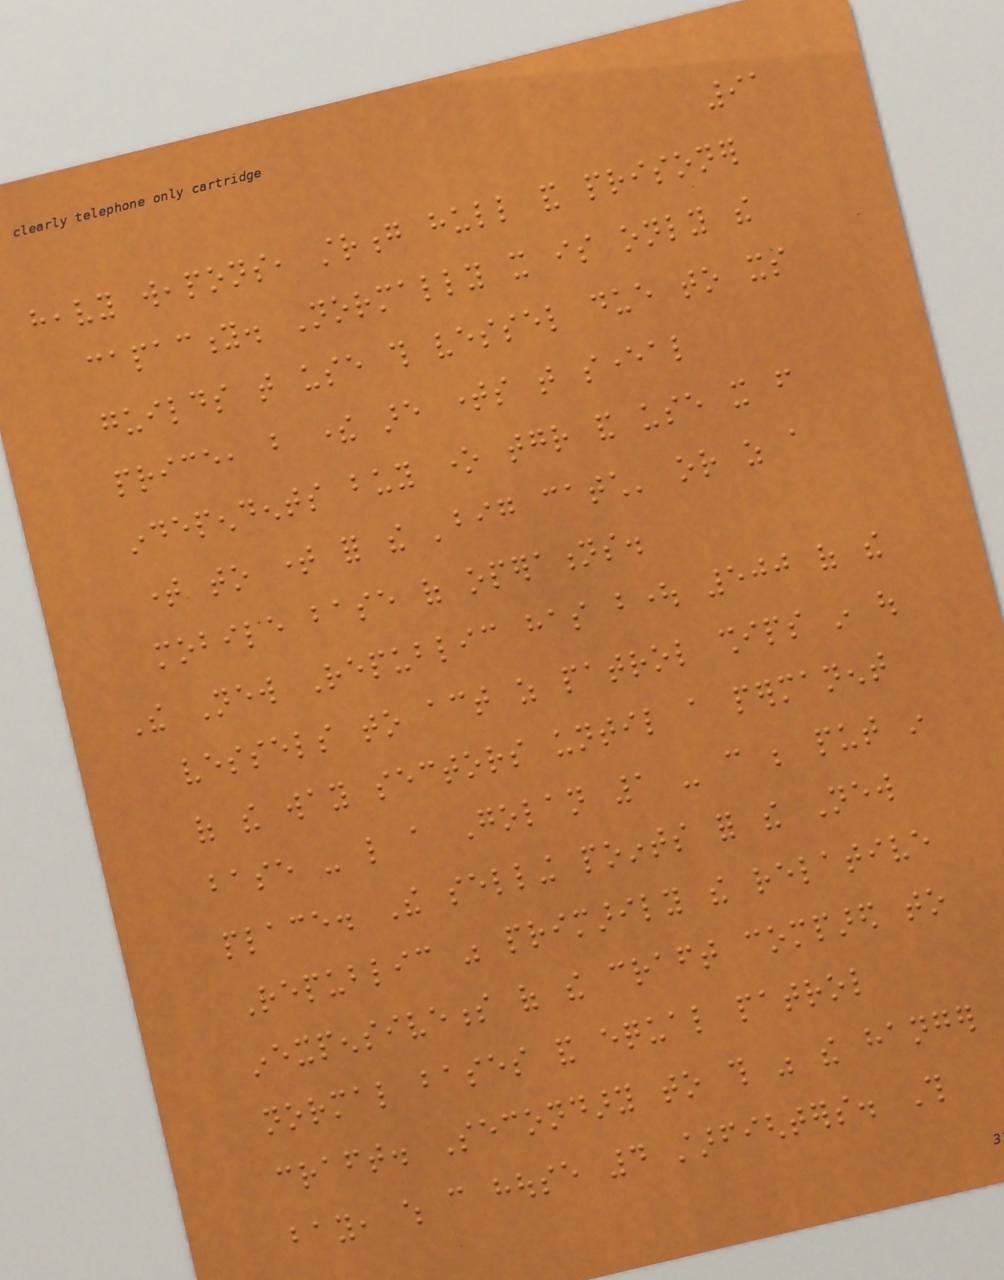91
heavy weapons, strong hull and prisoner
capacity. Normally it is only the
guilds that use this vessel due to its
price, but there are times that several
independents buy one together and use it from
time to time for the 'big catch' or as a
mobile base of operations.
The New Republic has bought 500 of the
vessels to act as patrol ships in out
of the way sectors until a permanent
base - like a Golan 1 - can be put in
place. The selling points for the New
Republic was primarily the relative
inexpensiveness of the craft compared to
normal bases and equal patrol
craft. Secondary to this was the hanger
bay, which can house 4 starfighters. This
